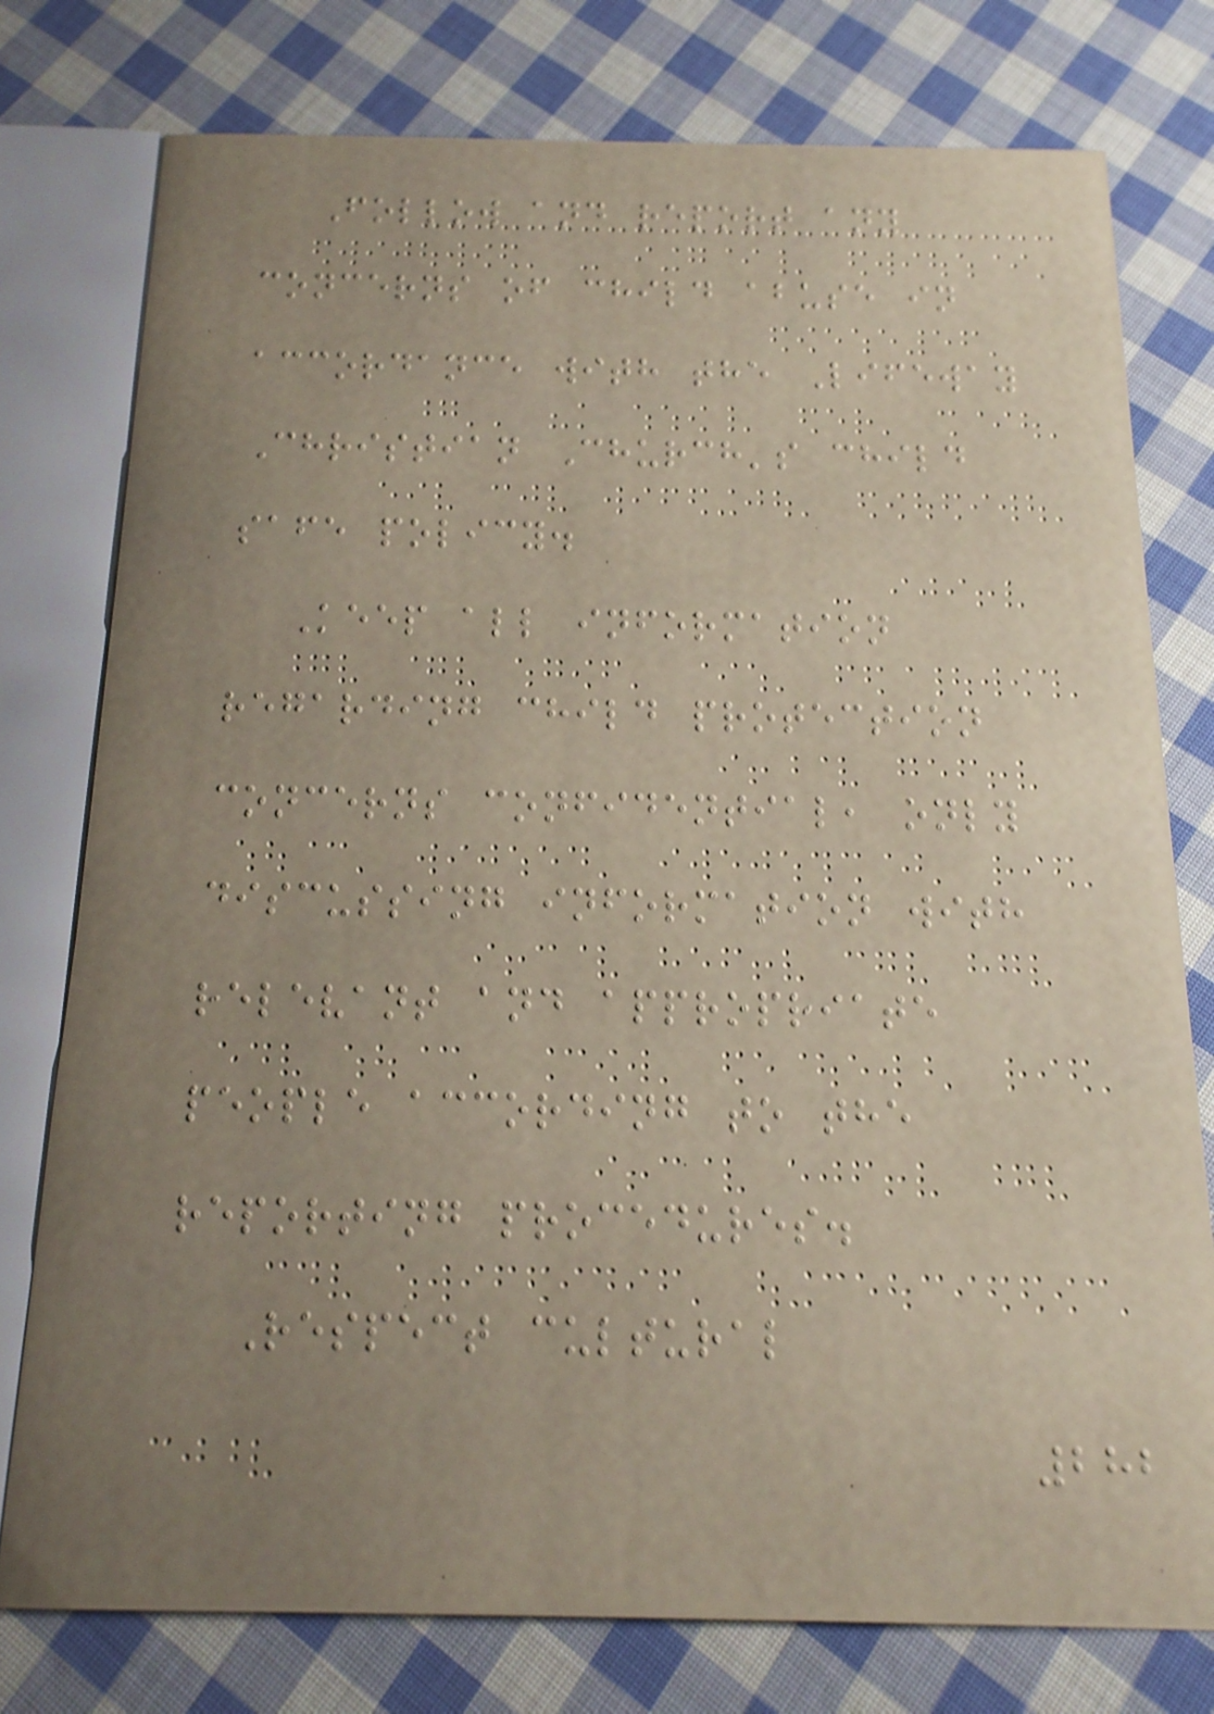Follow and report any
concerns of child abuse in
accordance with the Lifeway
Christian Church's child
safe policy.
Keep all information
regarding child protection
concerns confidential, only
discussing information with
relevant and appropriate
people according to the
reporting procedures.
Respect cultural
282
